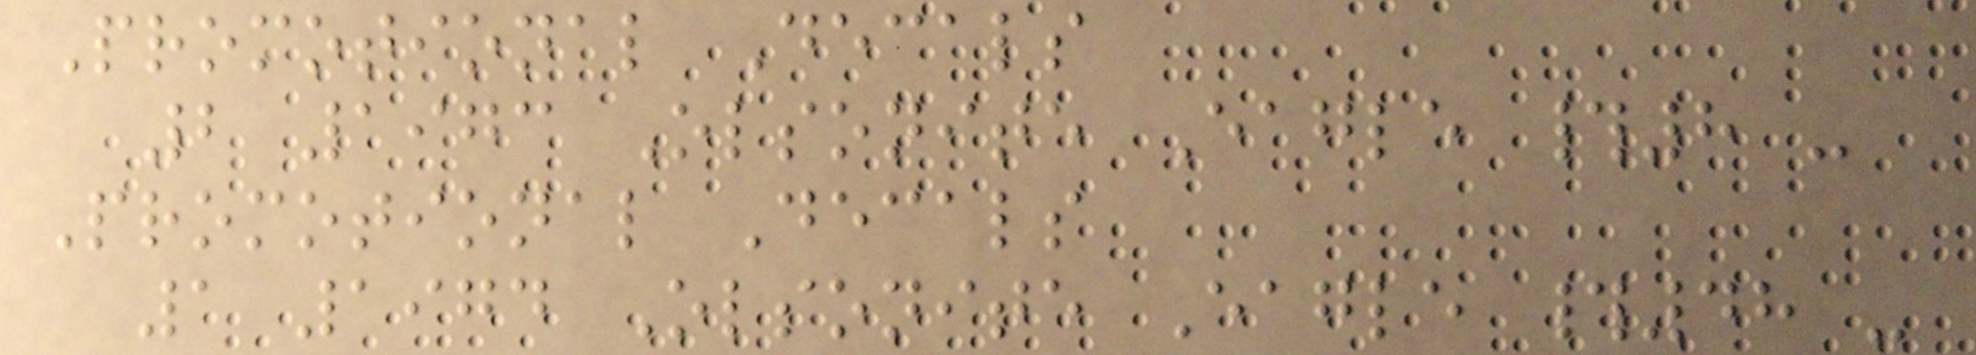Promotional Decals
2 1973 Olsonite Eagle #8 -
Promotional Decals
1 1974 Olsonite Eagle #48 -
